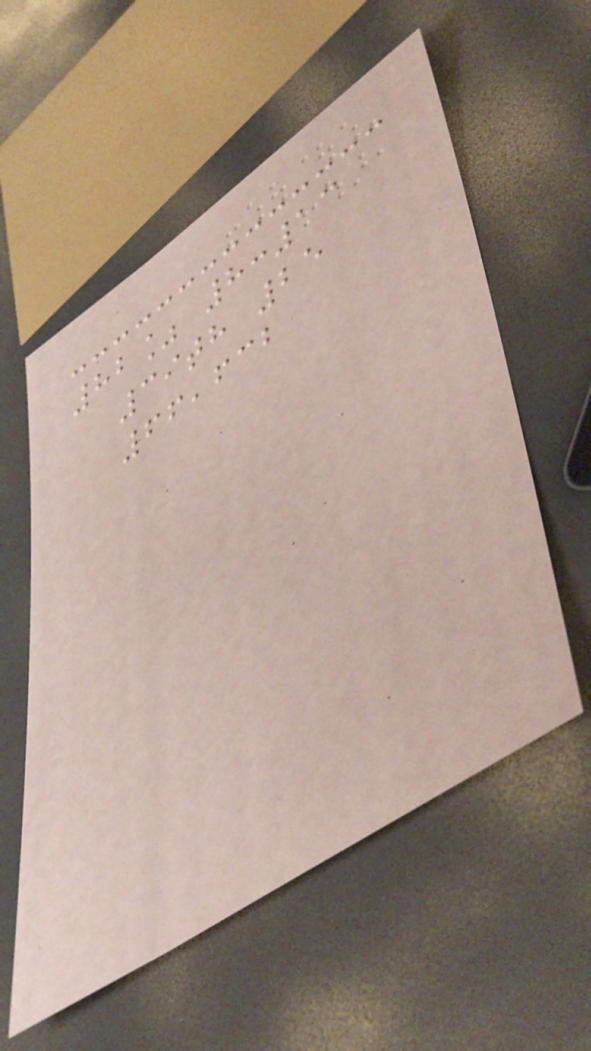82% 8:13
39th 25
66,632
